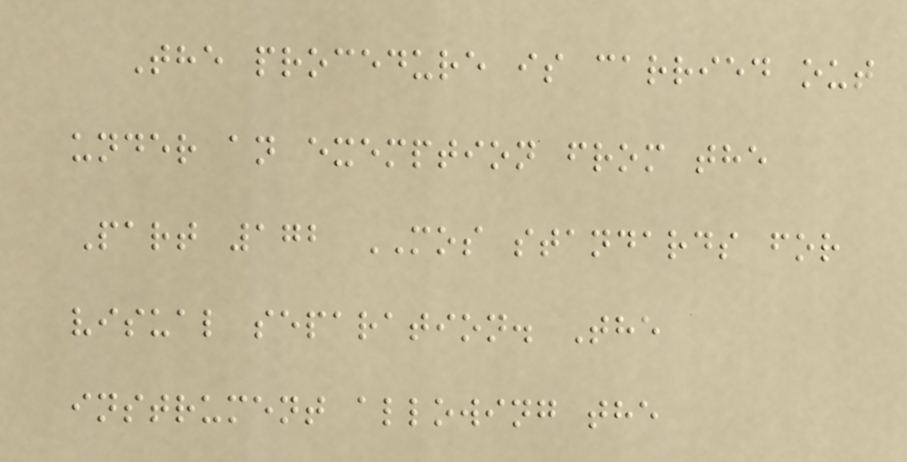The procedure is carried out
under an exemption from the
Part 172 MOS standards for
visual separation. The
instrument allowing the
